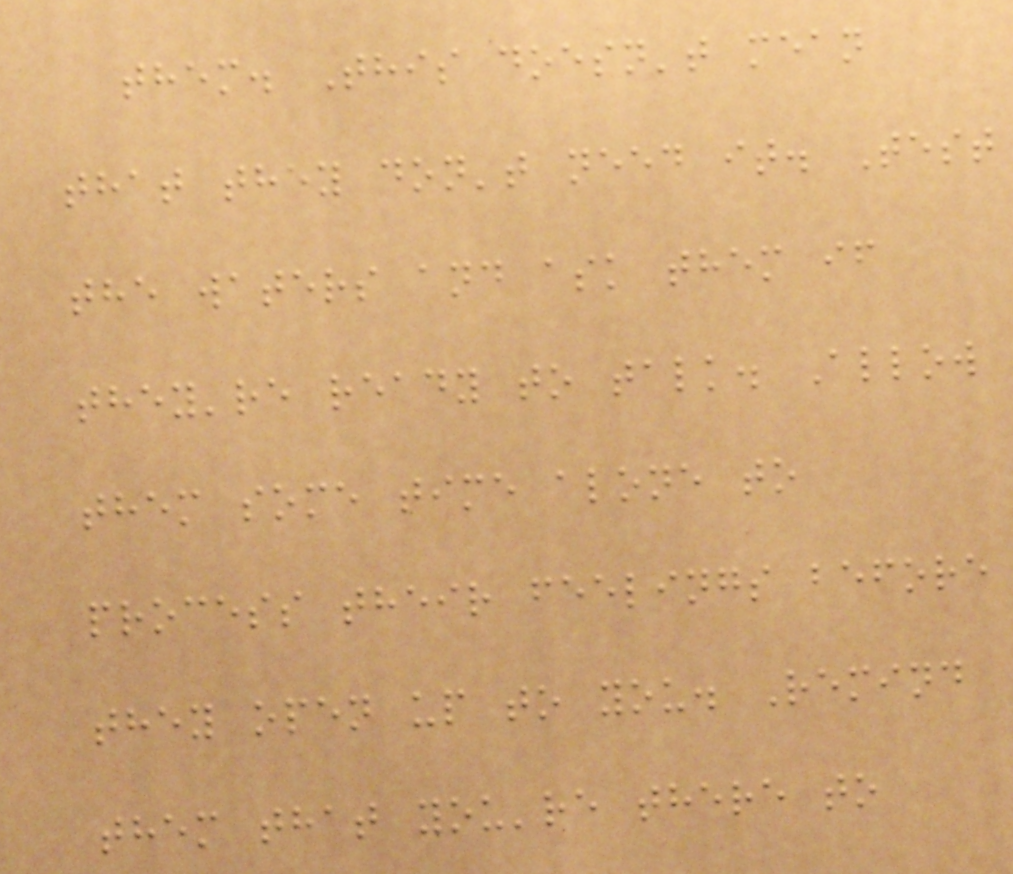them. This doesn't mean
that they don't need it. Test
the waters and ask them if
they're ready to talk. Allow
them some time alone to
process their feelings before
they open up to you. Remind
them that you're there to
